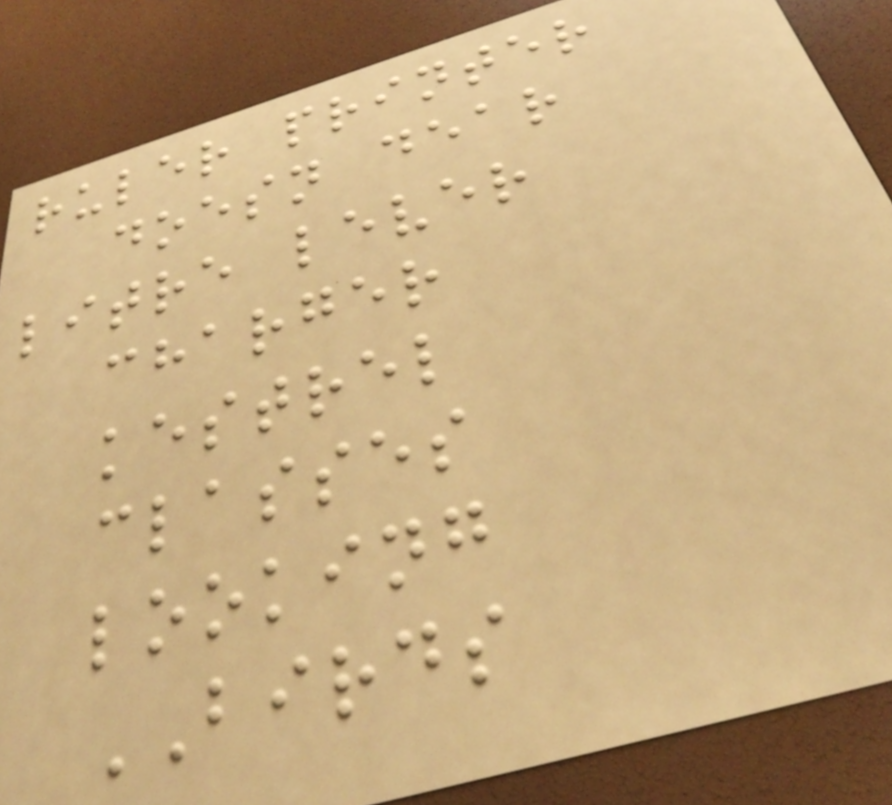ruler printer
doesn dear
litre lever
charger
kestrel
classes
looking
BIRDS
